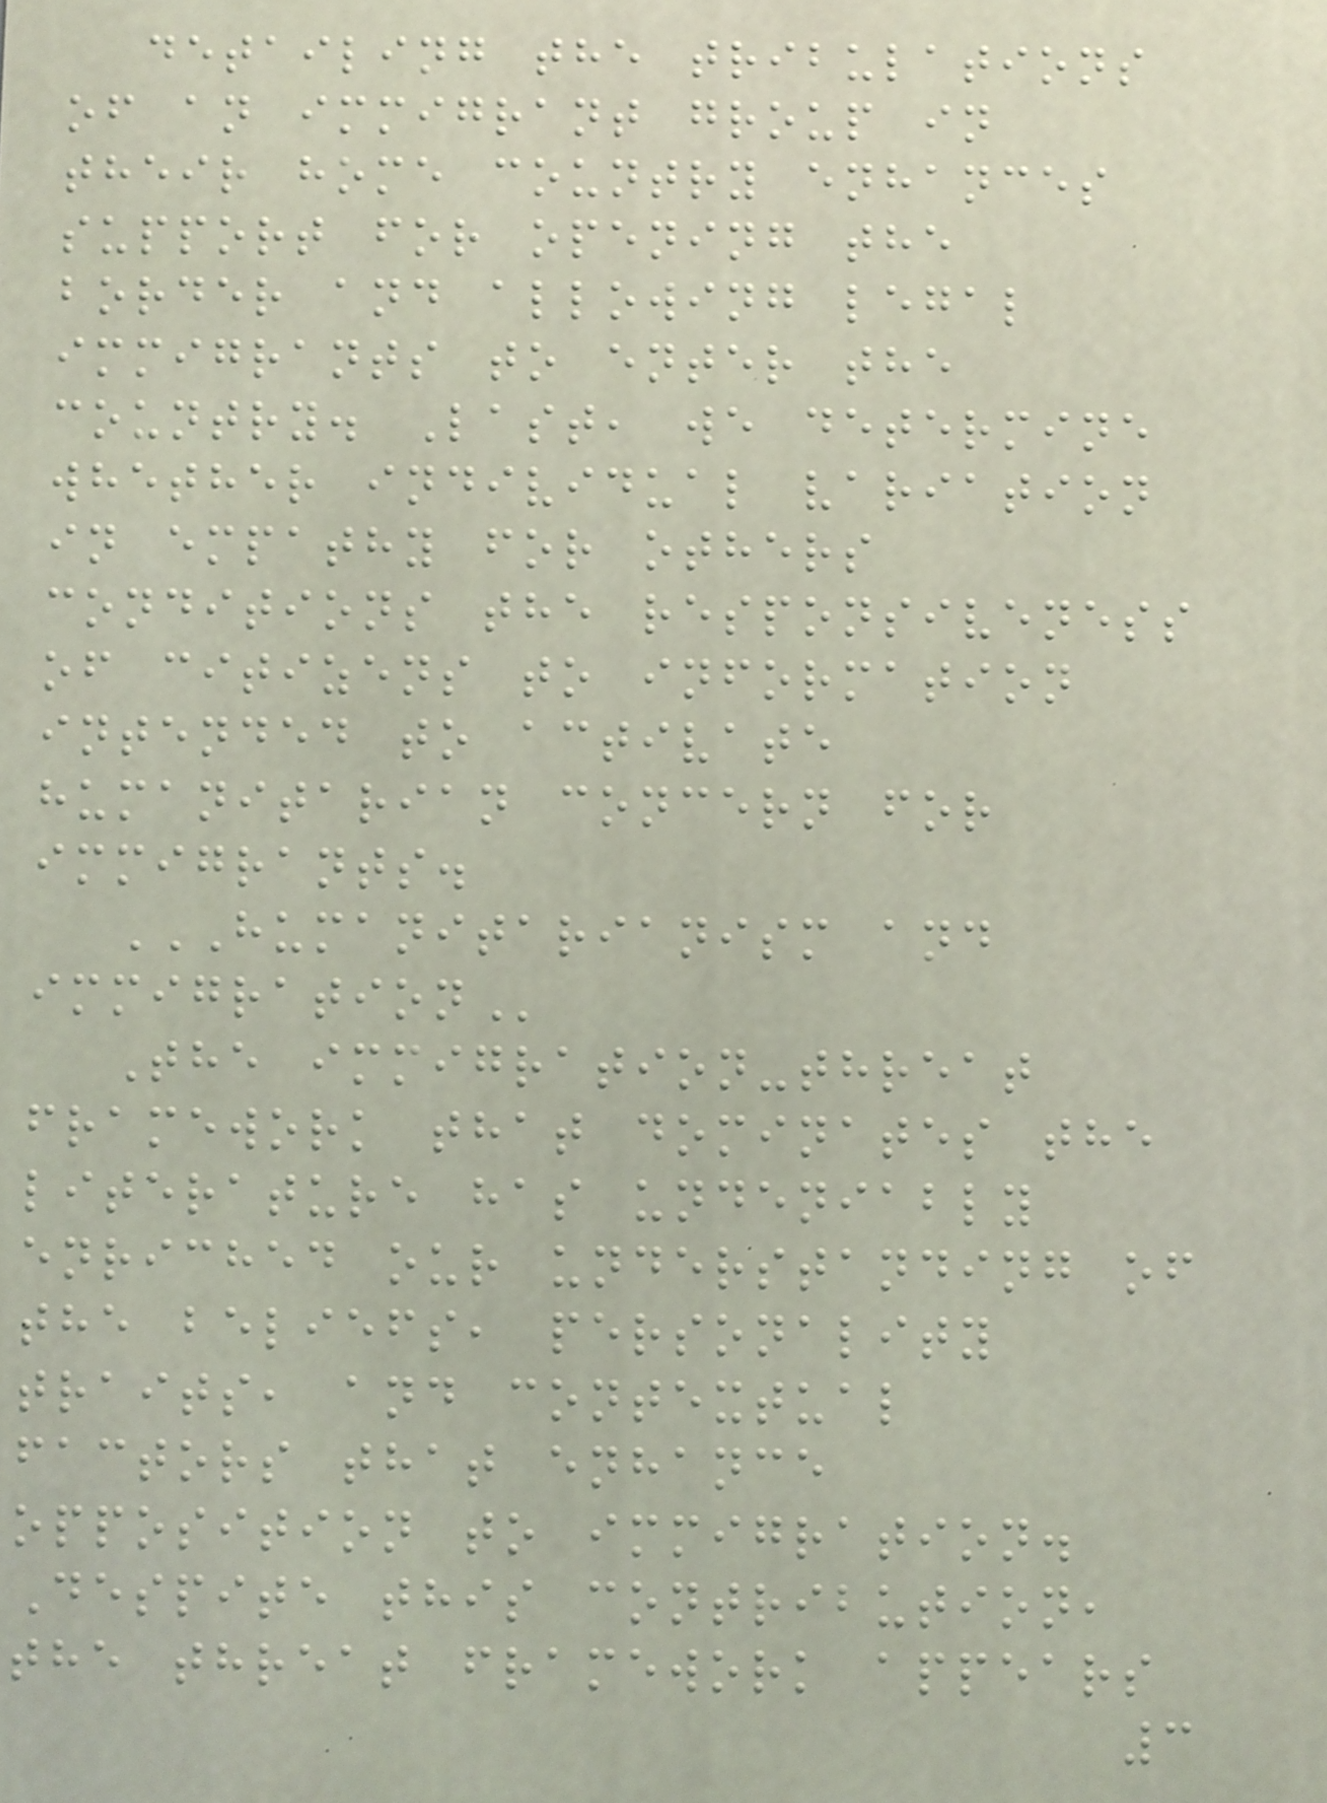detailing the tribulations
of an immigrant group in
their home country enhances
support for opening the
border and allowing legal
immigrants to enter the
country. Last, we determine
whether individual variation
in empathy for others
conditions the responsiveness
of citizens to information
intended to activate
humanitarian concern for
immigrants.
HUMANITARIANISM AND
IMMIGRATION
The immigration-threat
framework that dominates the
literature has undeniably
enriched our understanding of
the beliefs, personality
traits, and contextual
factors that enhance
opposition to immigration.
Despite this contribution,
the threat framework appears
3
